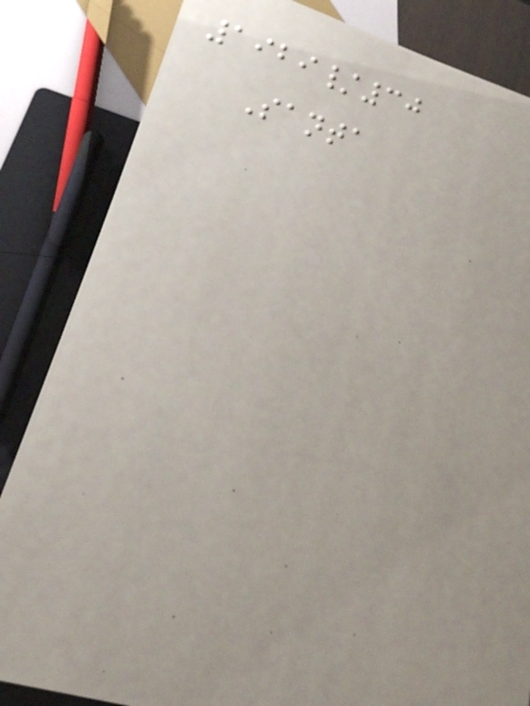1929/30
Santa
